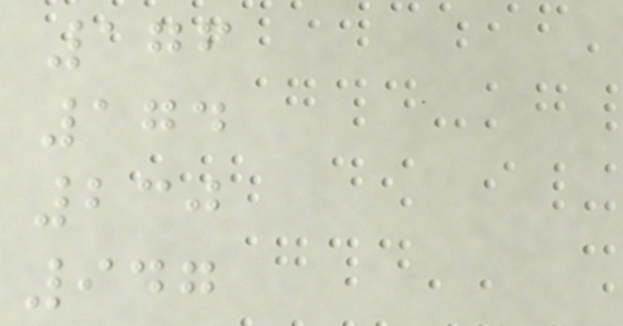176
174
230
947
